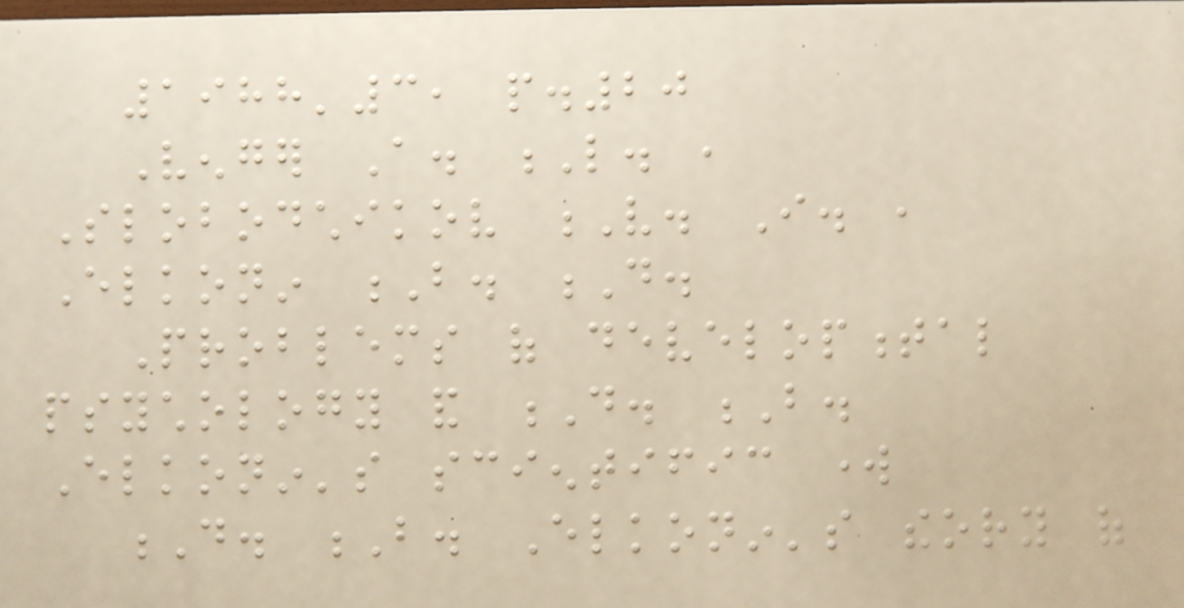1988'3, p.20
Venger A. L. ,
Slobodchikov V. I. ,
Elkonin B. D.
Problems of developmental
psychology and D. B.
Elkonin's scientific work
D. B. Elkonin's theory of
